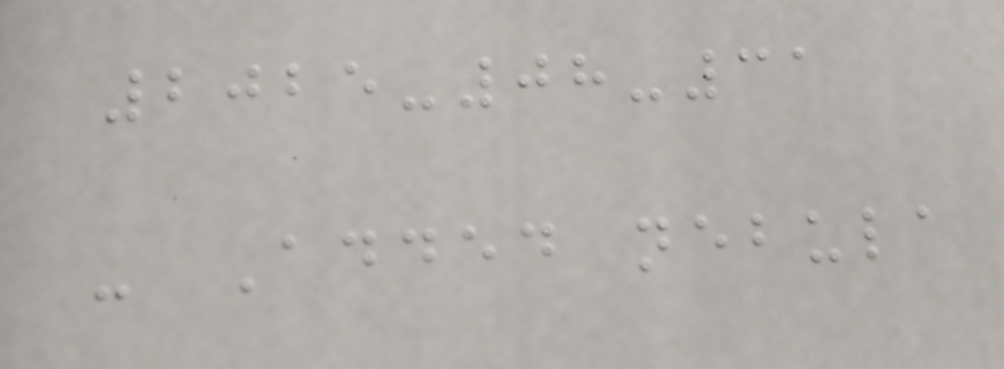2025-08-31
- Added nebula
